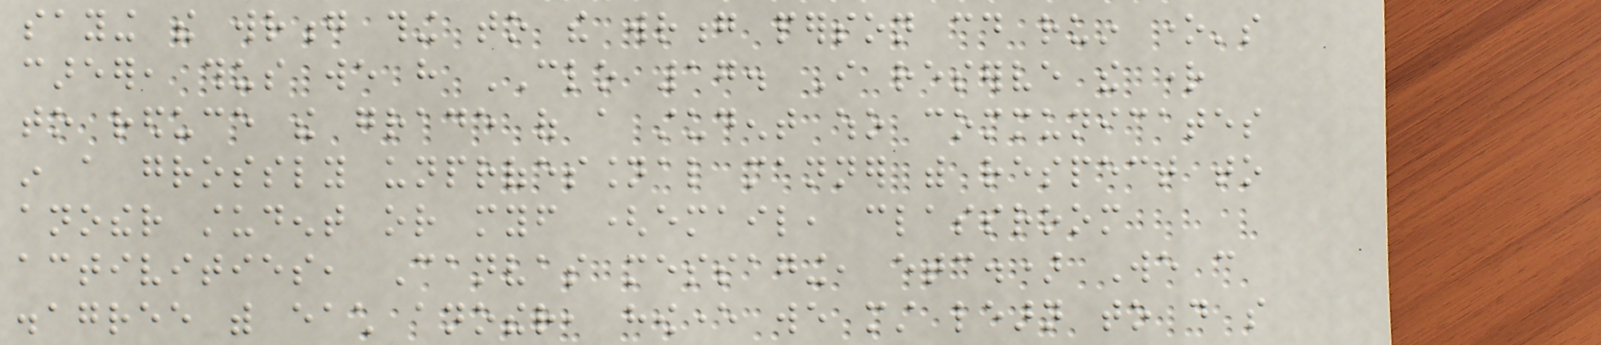saying the wrong thing to the wrong person could ruin one's
career, thus we have CLO 17. I reserve the right
to reduce the grade of a student who communicates
in a grossly unprofessional manner with respect to
another student or myself (email, classroom
activities, Canvas messaging, etc.) We can
disagree with each another, however we must learn to do so
